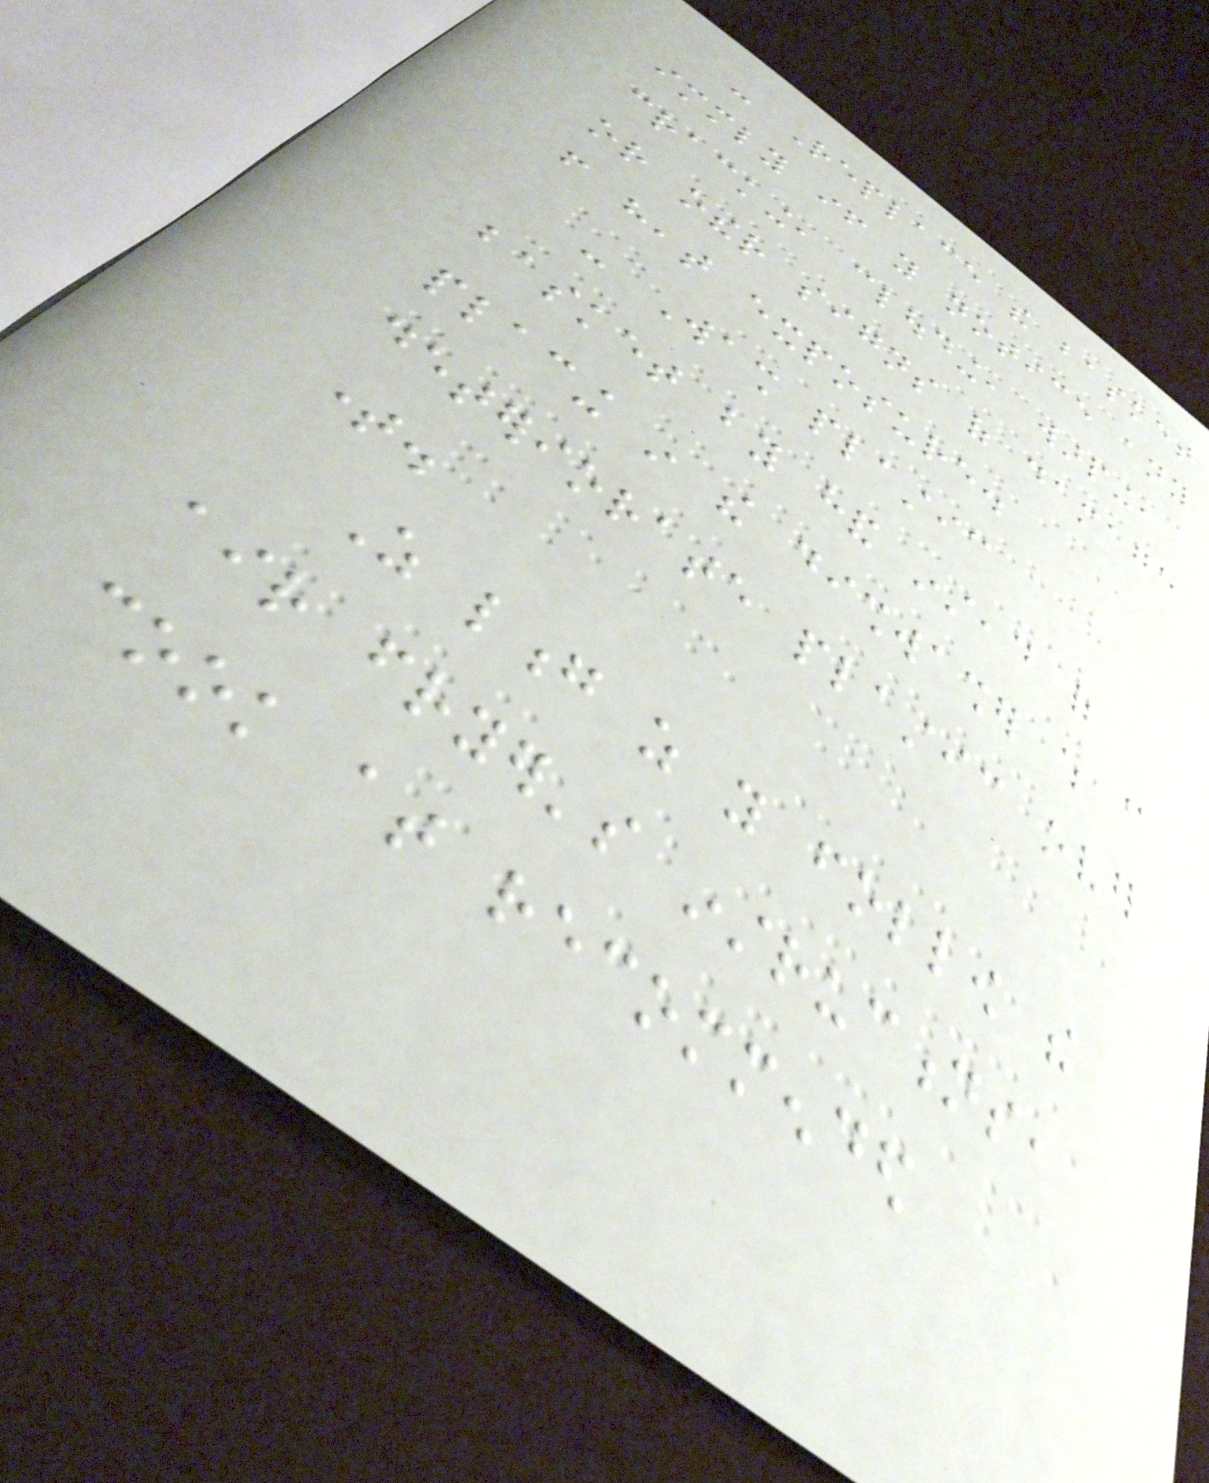- Replace the basket
immediately if you notice any
cracking, clouding, warping,
or other signs of damage
from heat exposure.
- Wash plastic
basket by hand instead of
placing in the dishwasher which can
deteriorate plastic over
time.
As long as you follow the
air fryer's instructions,
cook at recommended
